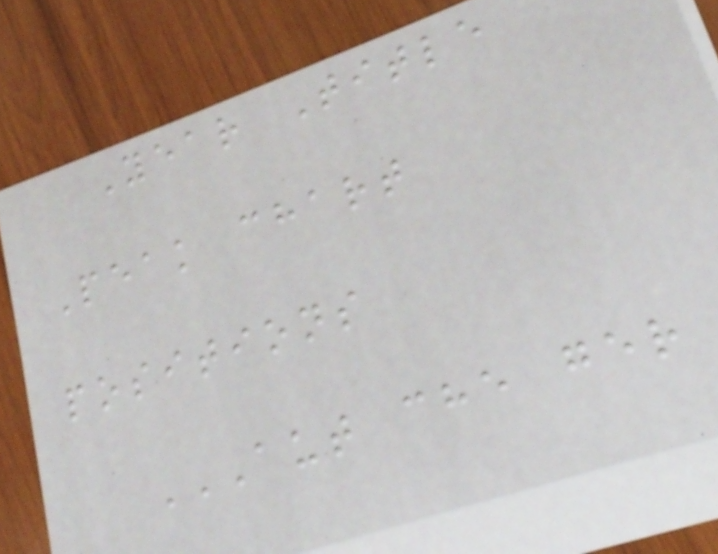Year Title
Peak chart
positions
AUT CHE GER
